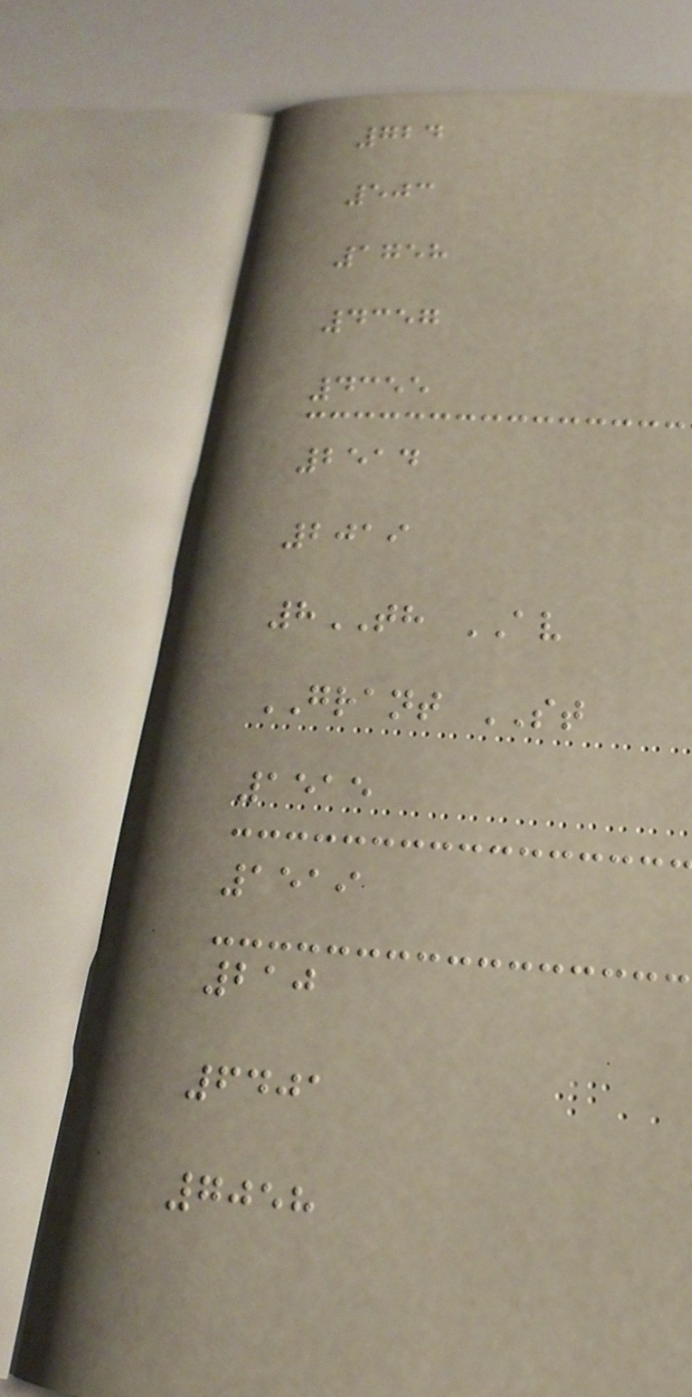724
503
1758
4357
4355
2514
2019
8TH AV
GRANT ST
1515
1519
210
6401
7058
